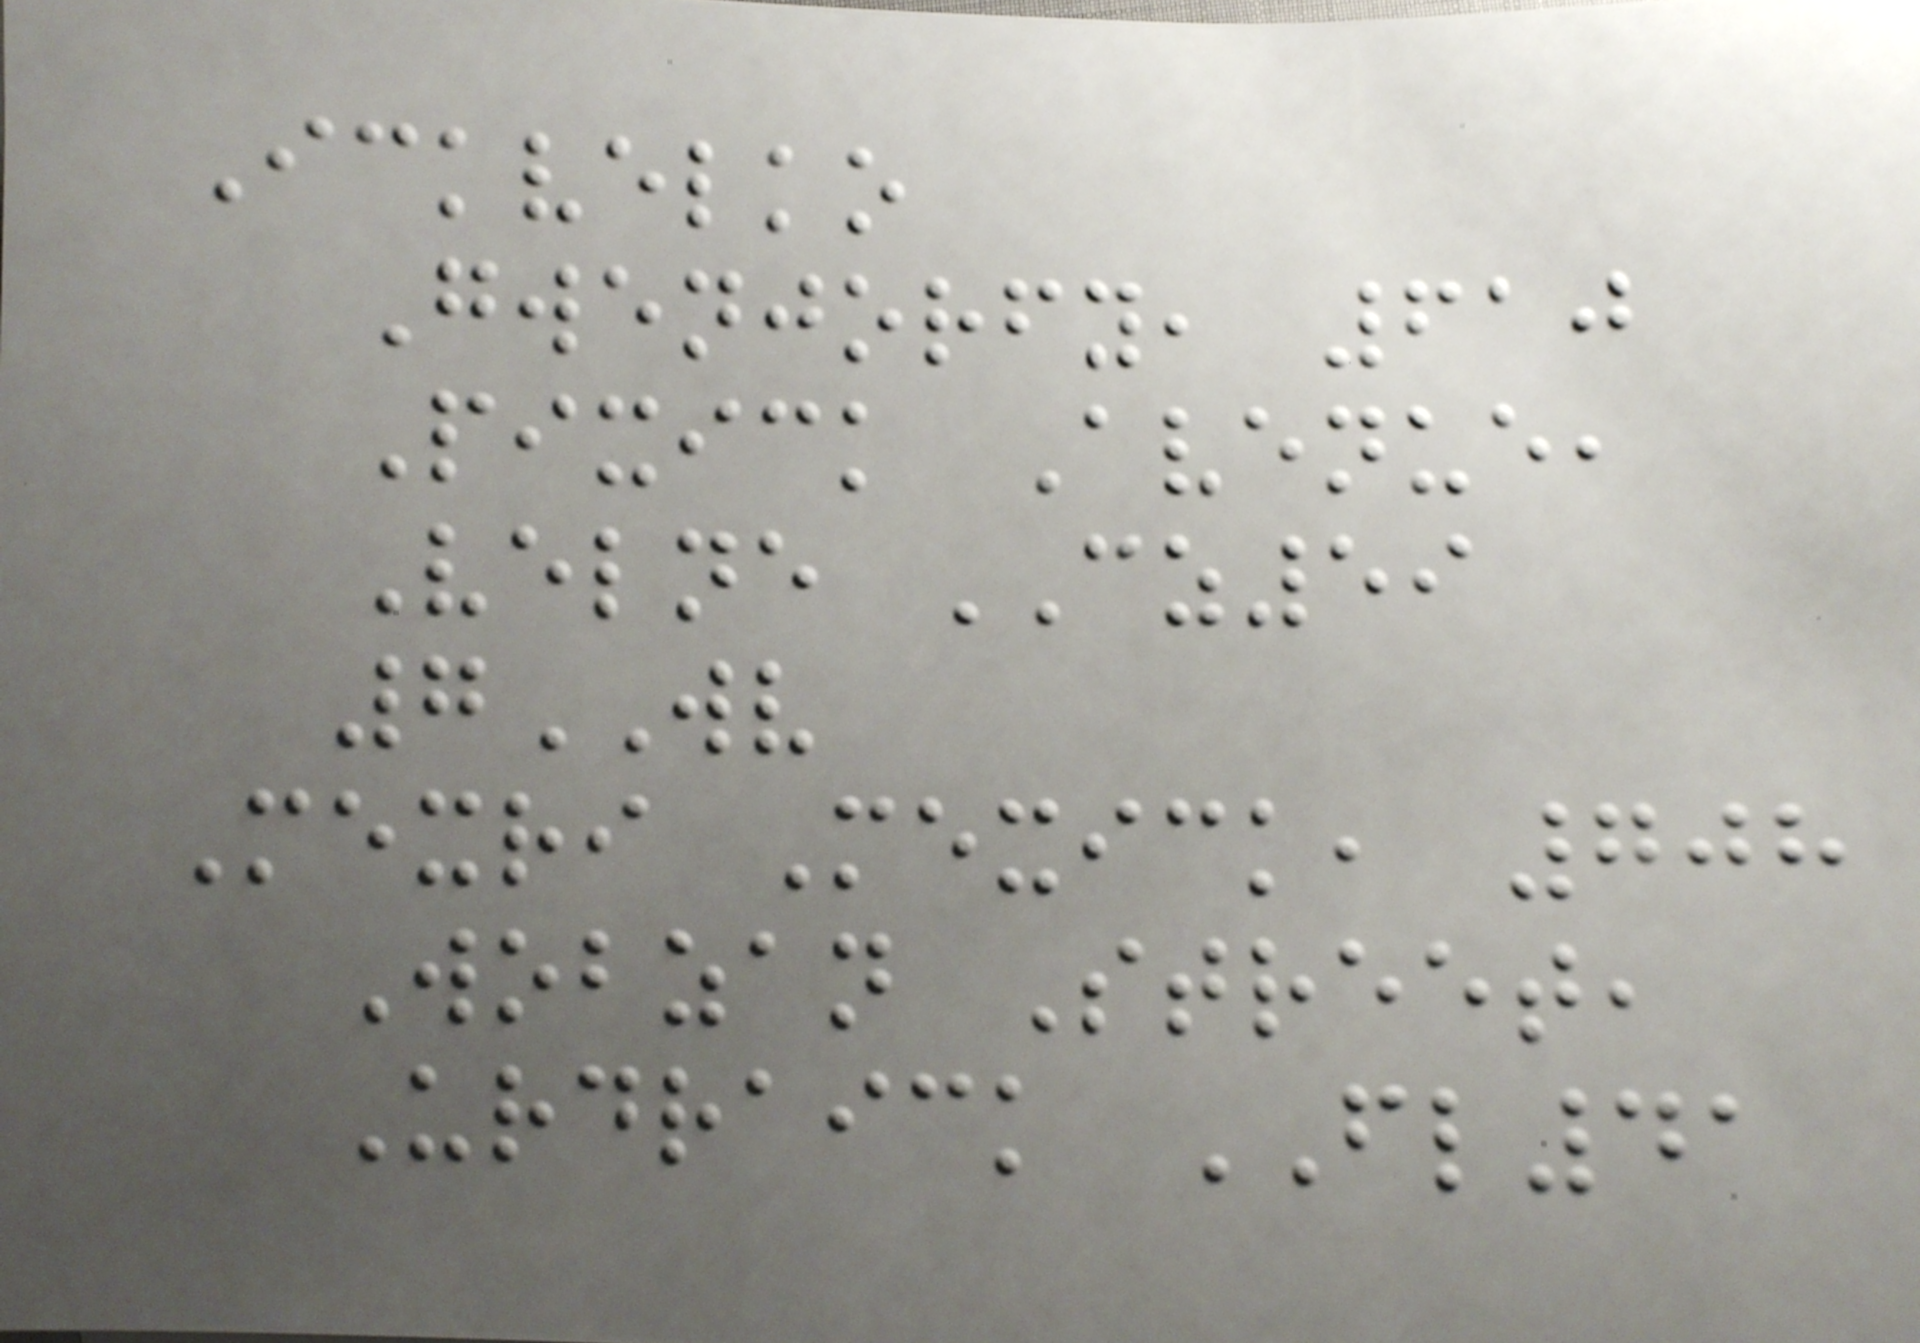Ickvelko
Gwenjorfy, 610
Pixick Avenue,
Velne CZ59
7WV
Mexri Mexick, 708
Wobzan Street,
Urdraick FL41
